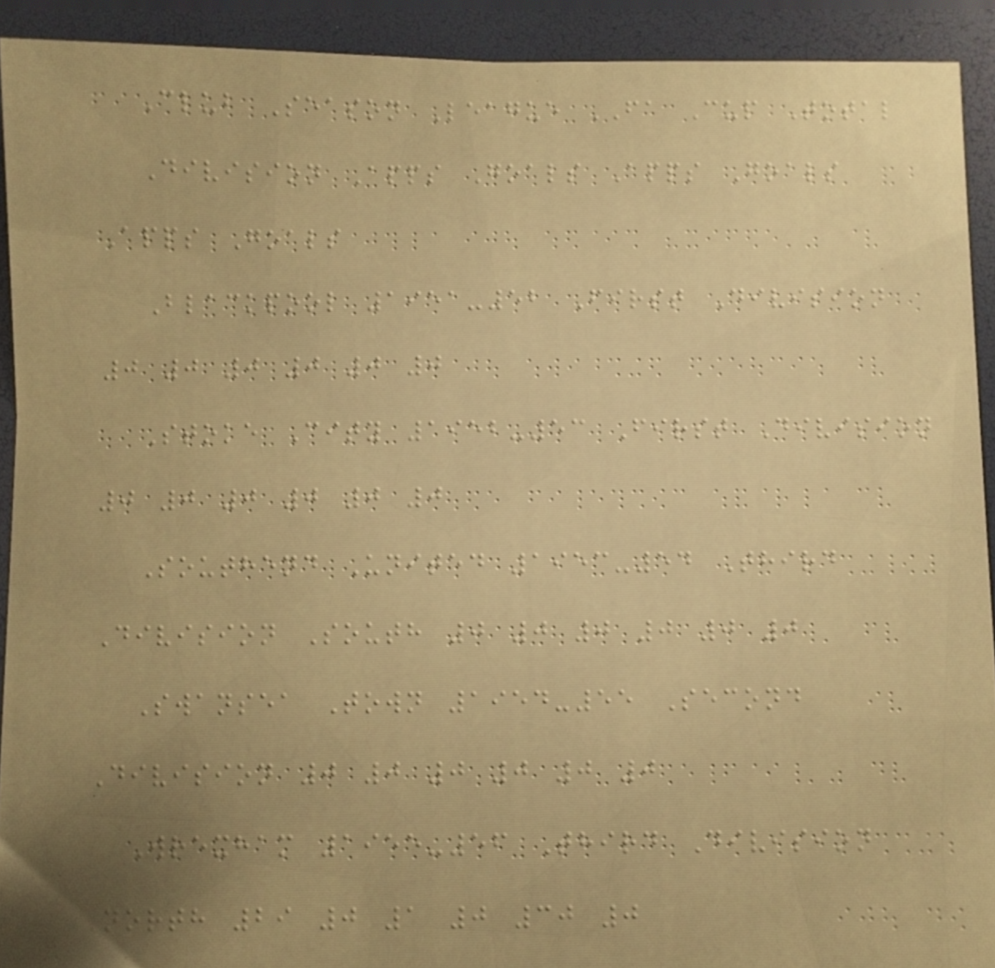Club Season League FA Cup Total
Division Apps Goals Apps Goals
Apps Goals
Blackpool 1951-52 First Division
0 0 0 0 0 0
Stoke City 1952-53 First Division
0 0 0 0 0 0
Southend United 1953-54 Third
Division South 0 0 0 0 0 0
Swansea Town 1954-55 Second
Division 0 0 0 0 0 0
Wrexham 1955-56 Third Division
North 29 0 1 0 30 0
